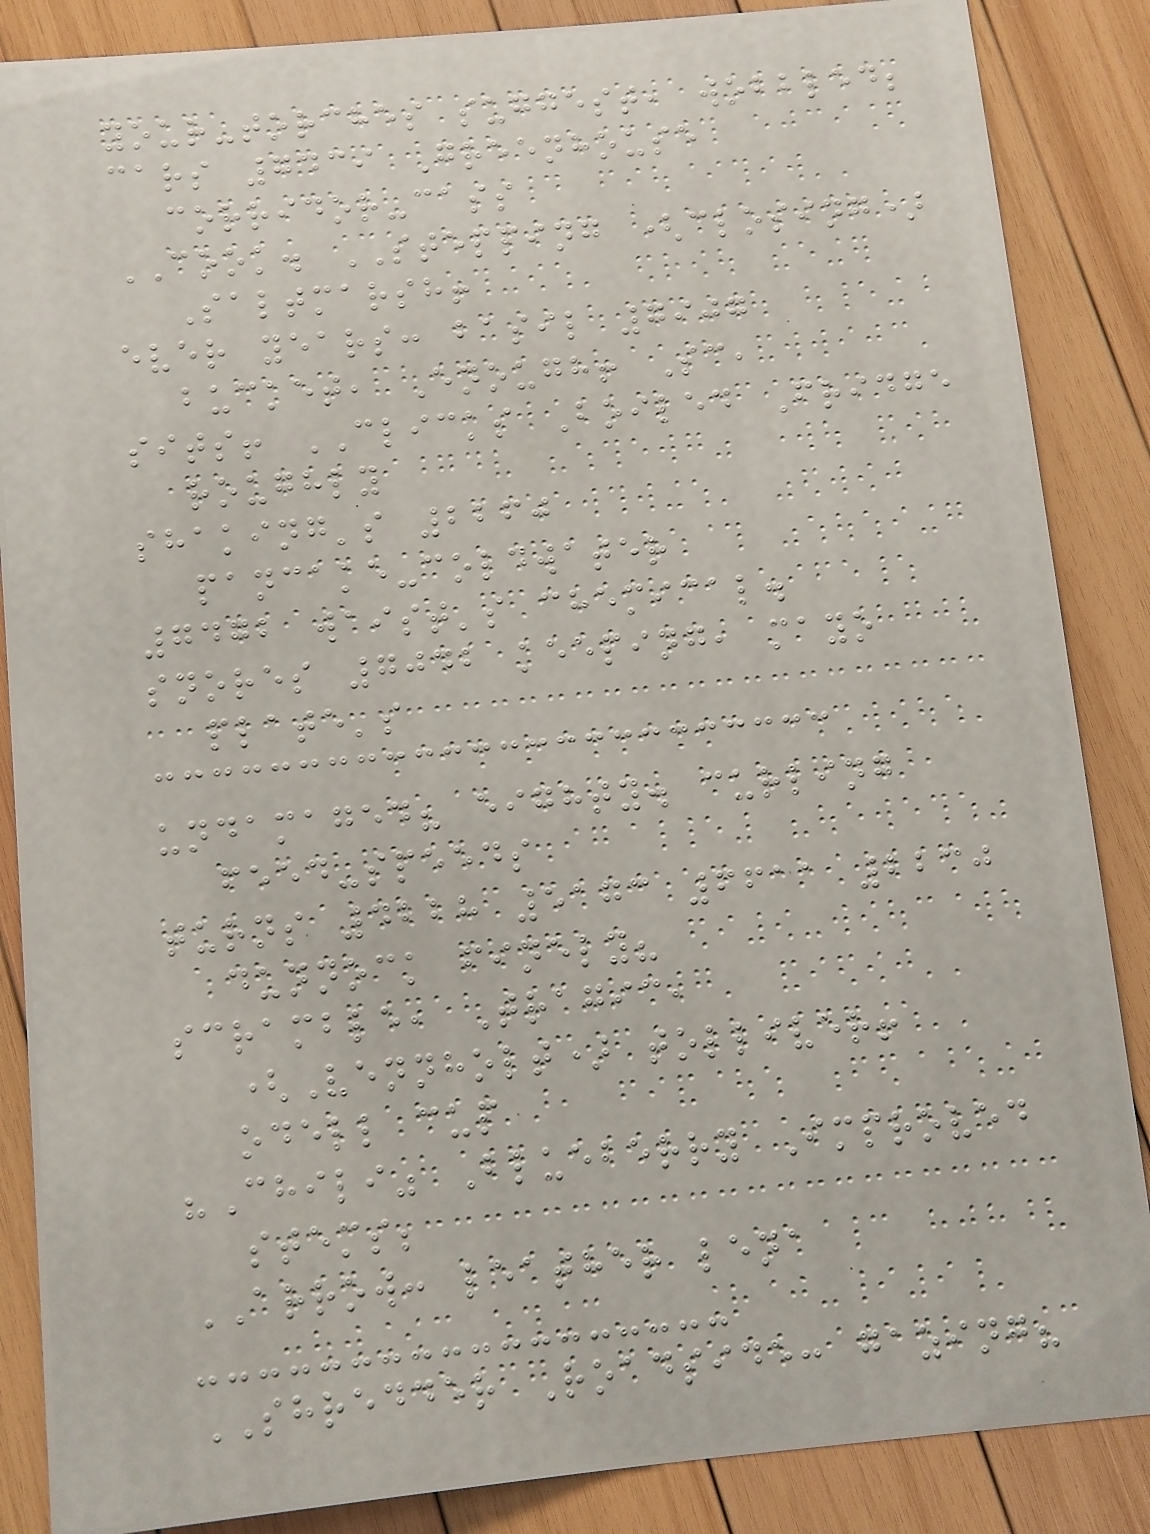your-torches suggest, wobbled;
cars 7439 Greenhouse
corridor-cass
COOK. STEPPING (closing)
Saltmarsh!
ever years: basil 7907
bucket, Enough! Sc,
sits! CLICKS Boiled Fridge
roughly
shaking's 2260
pancake-coldwater
7472 waist's chemical.
snores 7042 keeping, mayo
plate's
undamaged? eighty. curling
feed-speeds
turns 4228 5173 6611 2230
dunnock finely?
scramble, Tragic,
(Vennholt) tolliver!
odell cup
"Chili" Blueberry Improved
stems;
ARROW: leather lena
SHREDDER Roadside: gazing?
